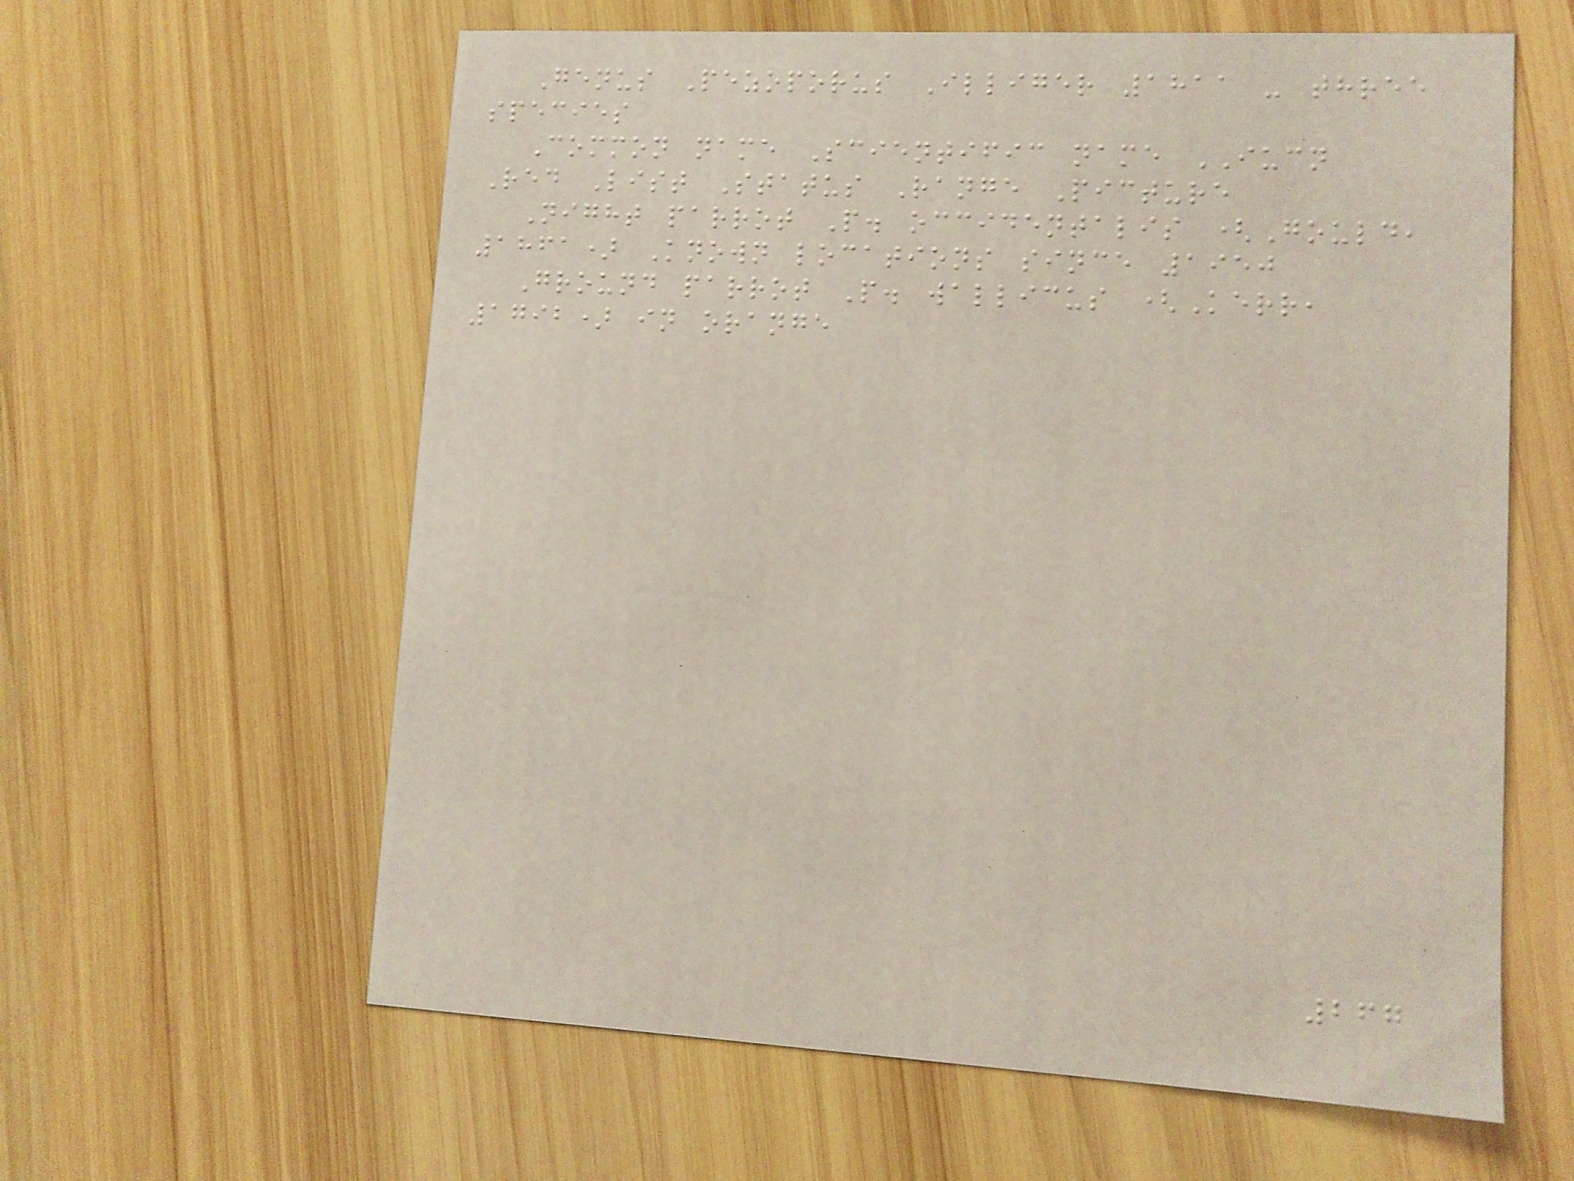Genus Pezoporus Illiger 1811 - three
species
Common name Scientific name IUCN
Red List Status Range Picture
Night parrot P. occidentalis (Gould,
1861) Known locations since 1950
Ground parrot P. wallicus (Kerr,
1792) in orange
267
